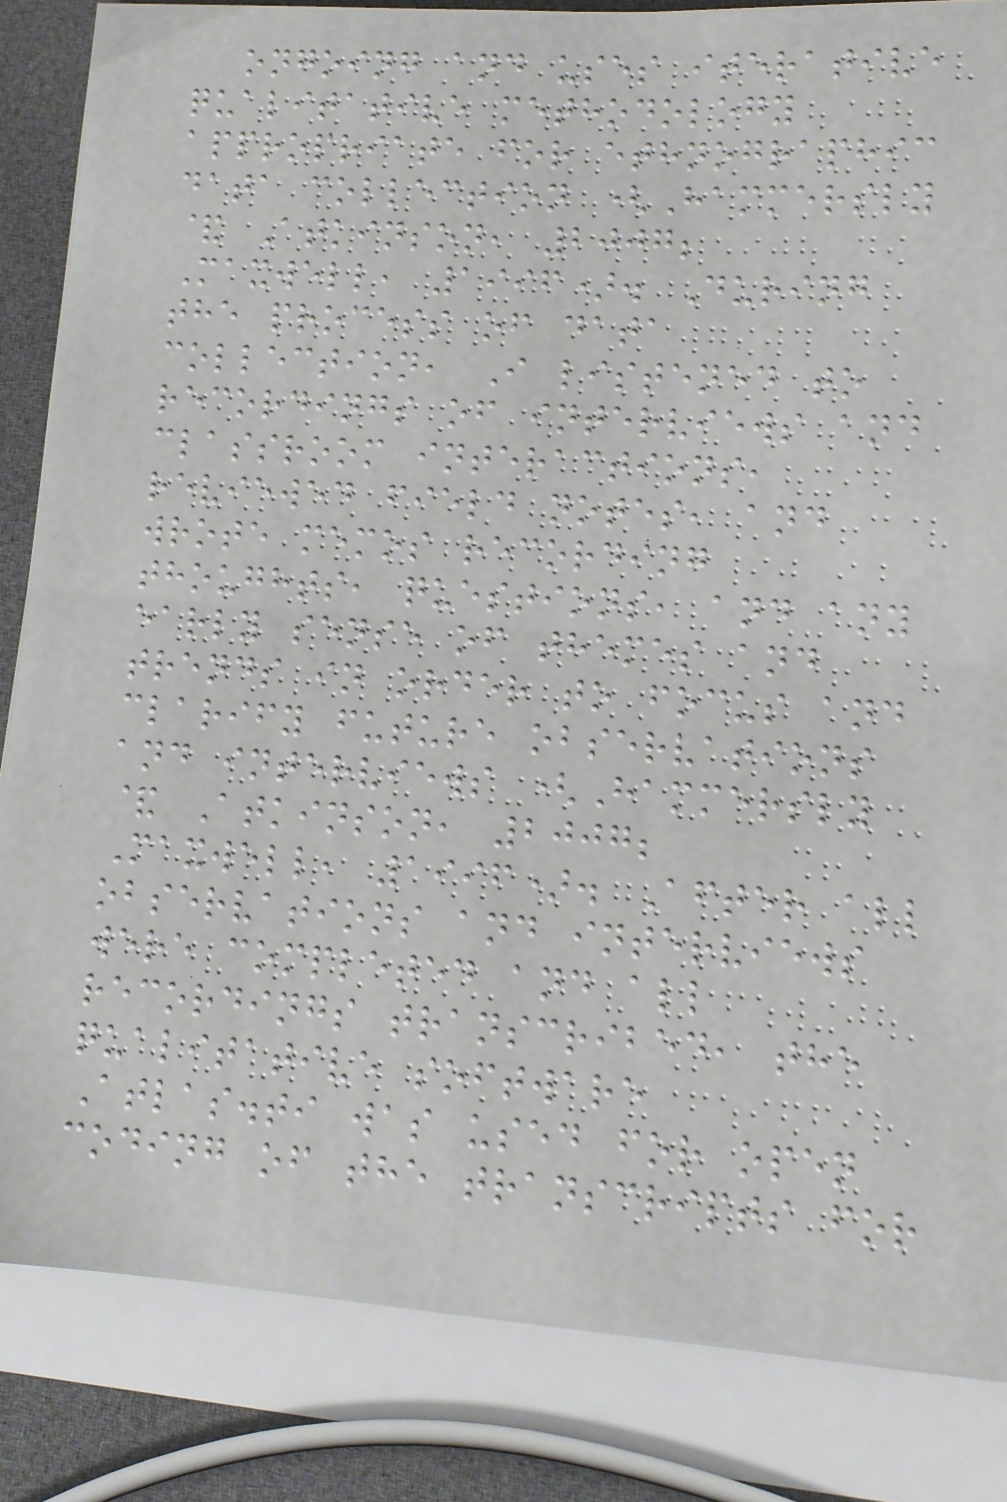ongoing and uses iterative
qualitative methodology
appropriate for ethnographic
data collection (Hammersly
& Atkinson, 2007;
Maxwell, 1996). During
the process of data
collection, I listened to
recordings of interviews and
classroom interactions,
reviewed field notes, and
wrote memos recording
thoughts, questions, and any
early sense of themes and
trends in order to focus and
clarify future observations
and interviews (Hammersly
& Atkinson, 2007;
Maxwell, 1996). After all
observations and interviews
were completed and all
recordings transcribed, the
qualitative software
Atlas.ti was used for open
coding of the transcripts for
